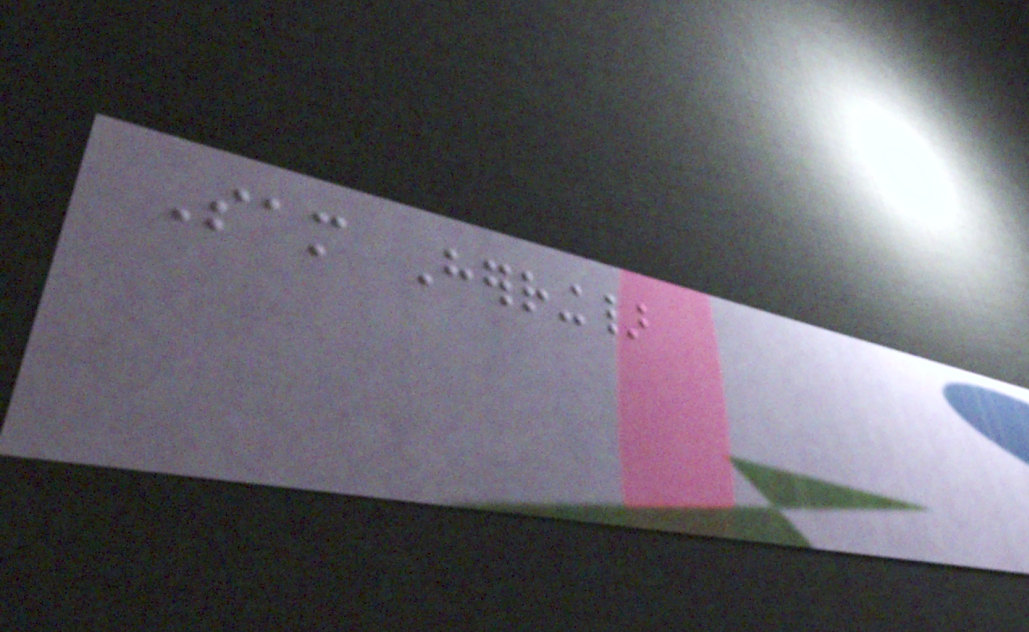Sam Herring}
